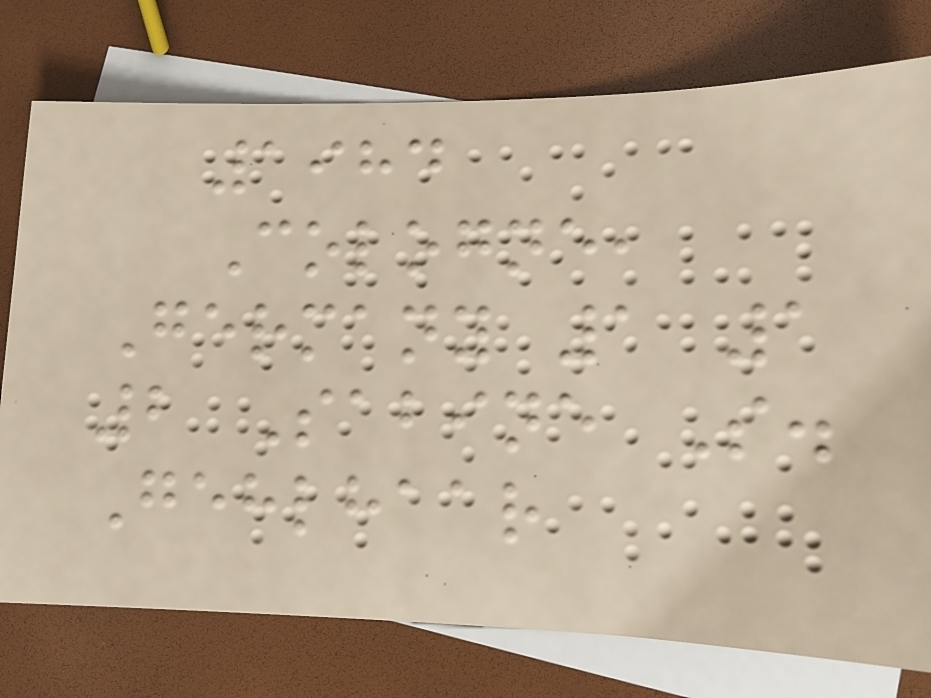1984
Cologne,
Germany 1 1
2 Sabine S.
Gehlhaar
